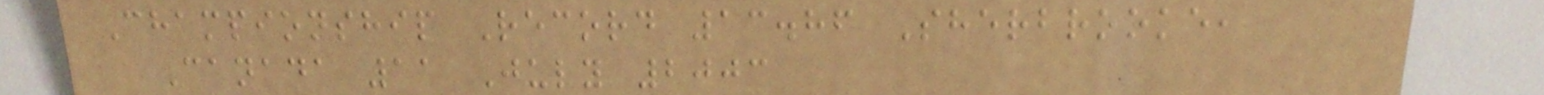Championship Record 13.86 Sherbrooke,
Canada 11 July 2003
